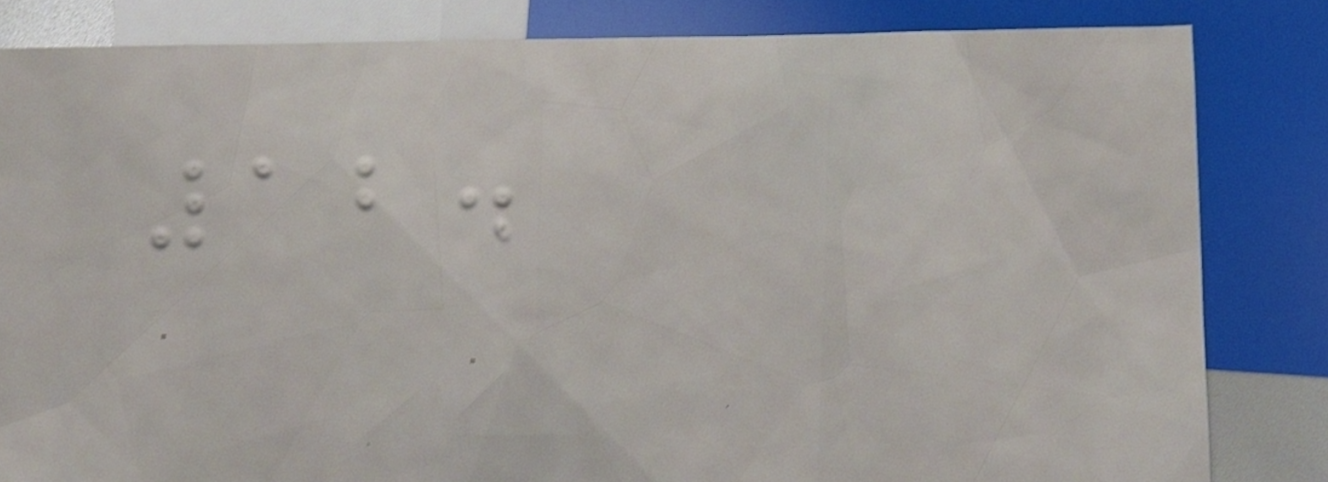12.
